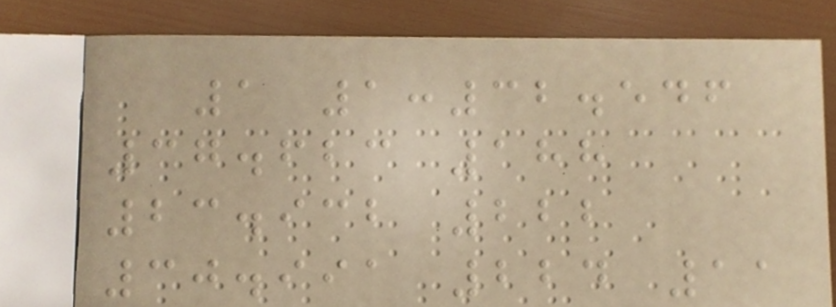1 1:32.546
37.623 188
23.932 222
30.991 224 11
